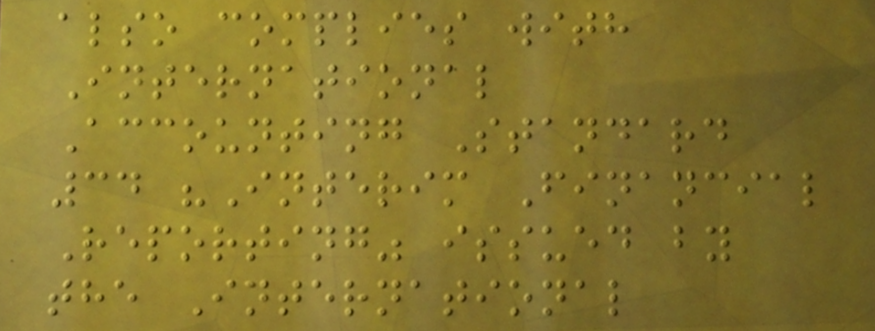also complies with
International
Accounting Standard
34 "Interim Financial
Reporting" issued by
the International
